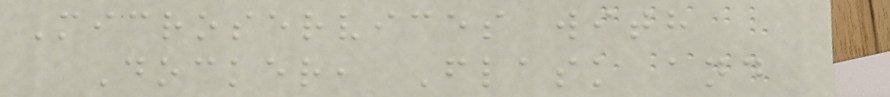Microservices with
Docker, Flask and
